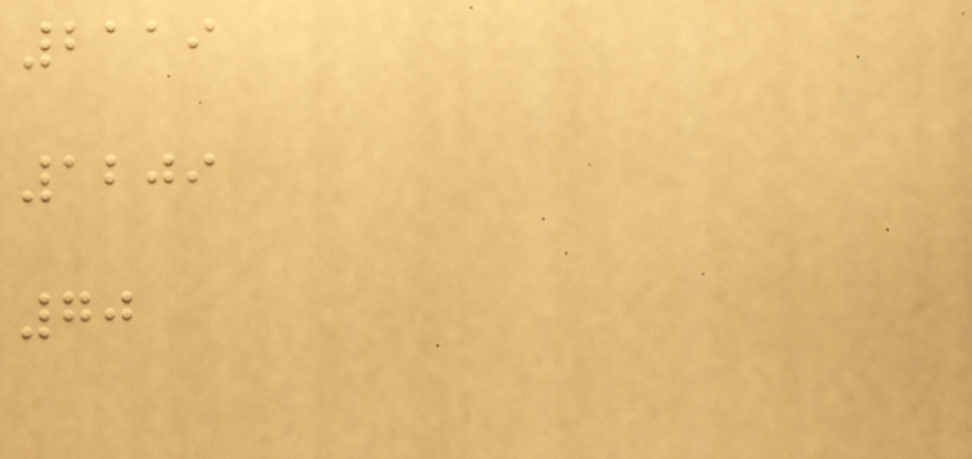2119
1209
70
